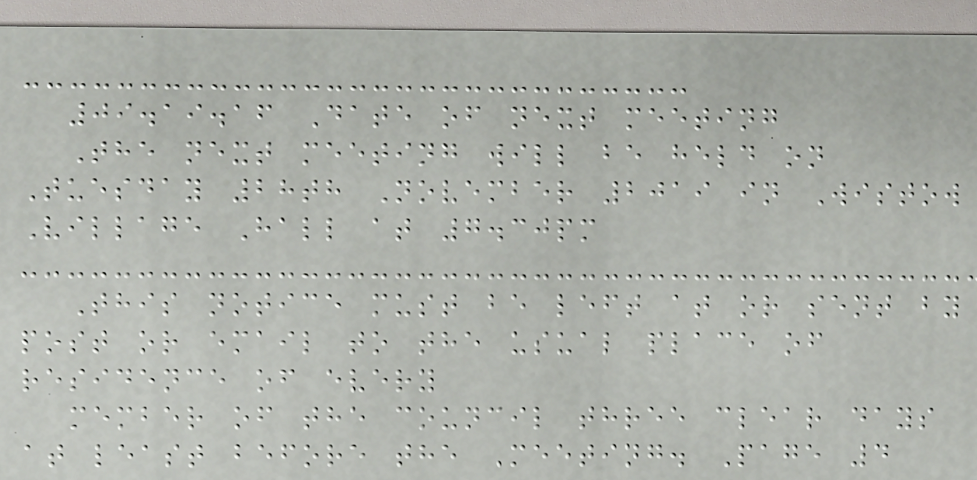09.19.16 Date of next meeting
The next meeting will be held on
Tuesday 28th November 2019 in Wistow
Village Hall at 7.30pm
This notice must be left at or sent by
post or email to the usual place of
residence of every
member of the council three clear days
at least before the Meeting. Page 4
